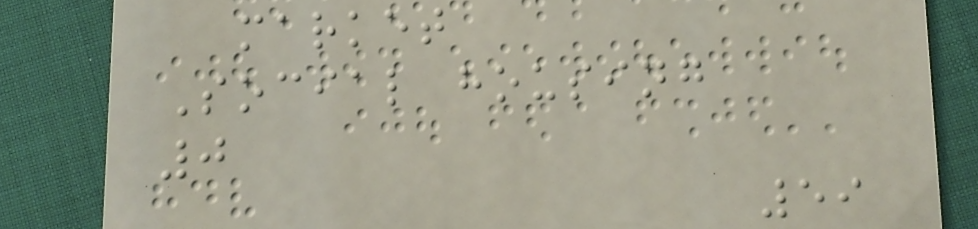market
Social housing
0
59
